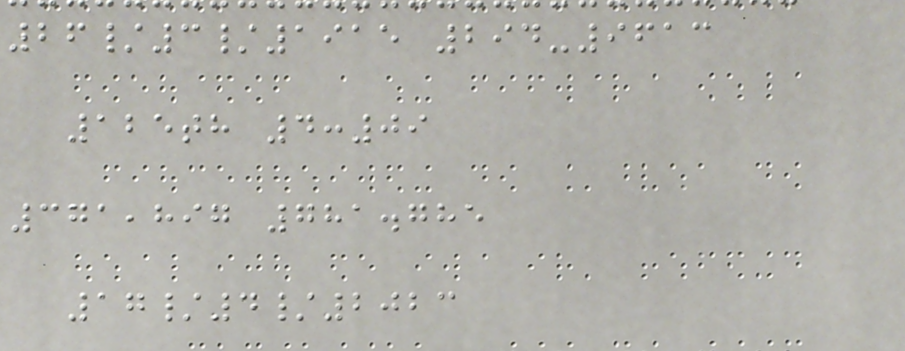26/3/1915 294-9613
125th 4:09
371,897 781.785
17/4/2023
